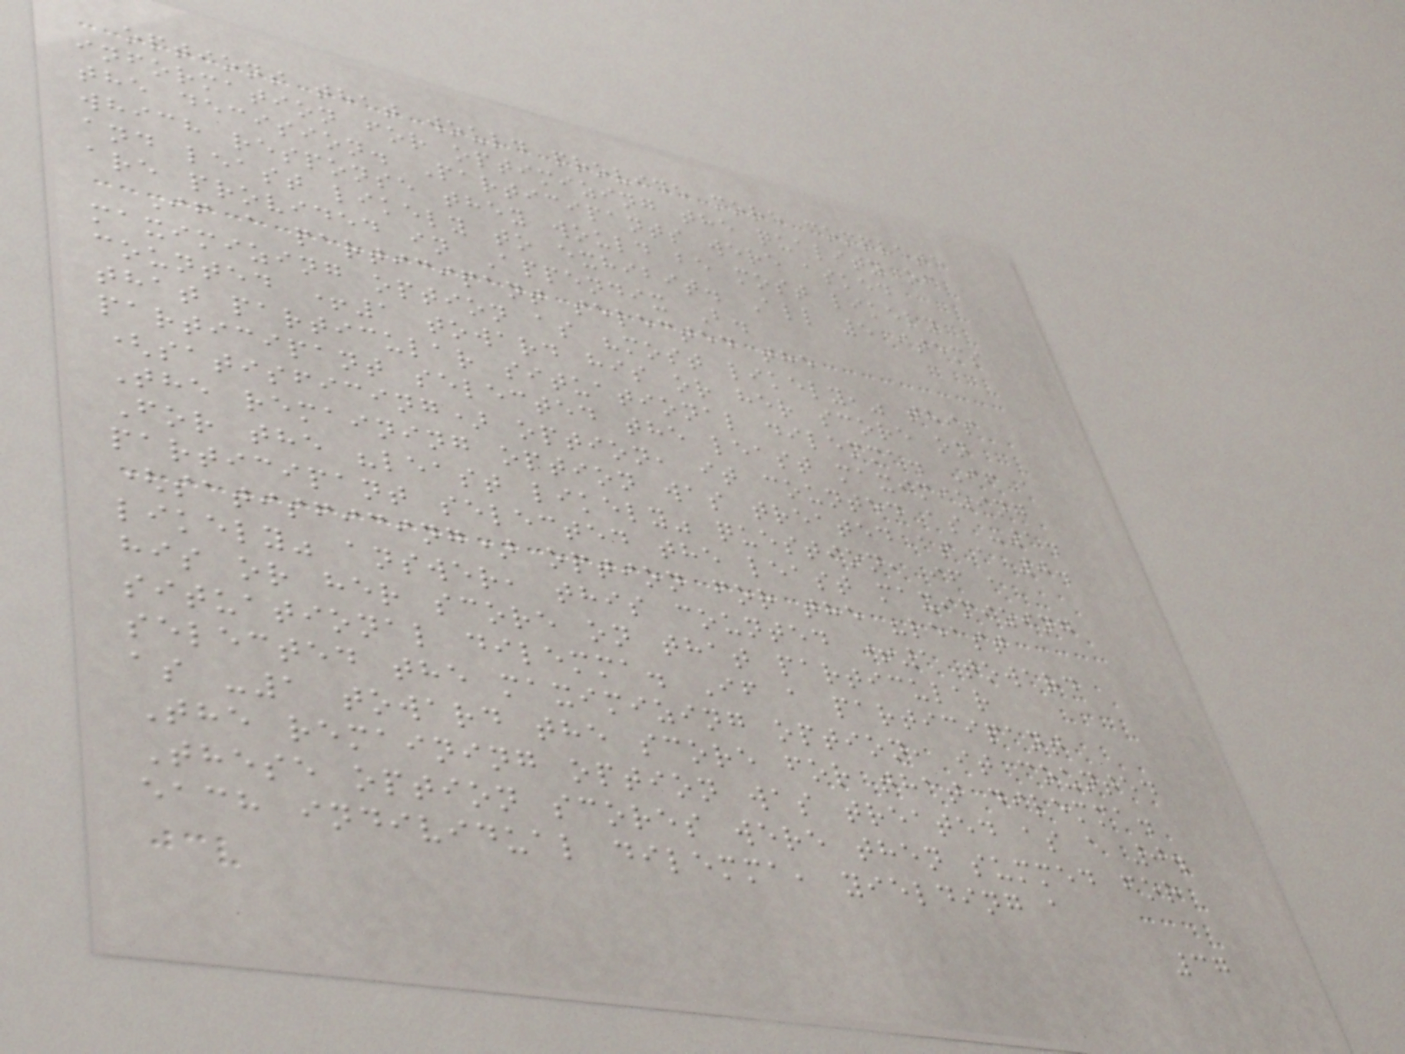options that would provide more complete
information for optimizing the quality of
the decision. Participants were asked
which response they would be most likely
and least likely to exhibit. All 5 items
are provided in Appendix B.
If a participant selected the
maximizing option as "most likely," this
counted +1 toward his or her score on
that particular situational dilemma. If a
participant selected the least maximizing
(satisficing) option, it counted as -1.
The remaining option was treated as a 0.
For the "least likely" question, if a
participant selected the least maximizing
(satisficing) option for the "least
likely" answer, this counted +1 toward
his or her score on that particular
situational dilemma. If a participant
selected the maximizing option, it counted
as -1 toward the score for that dilemma.
The remaining option was treated as a 0.
These option scores were then summed for
each individual dilemma, yielding a
37
